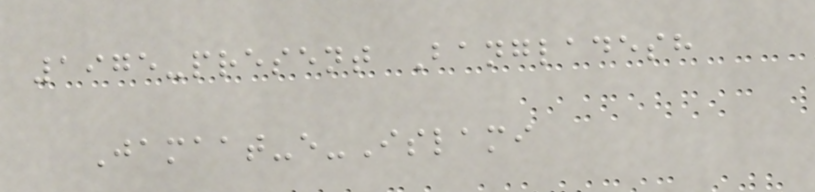1975-present Bangladesh
Jamaat-e-Islami
